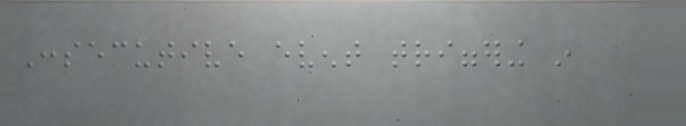Consecutive event triggering in
